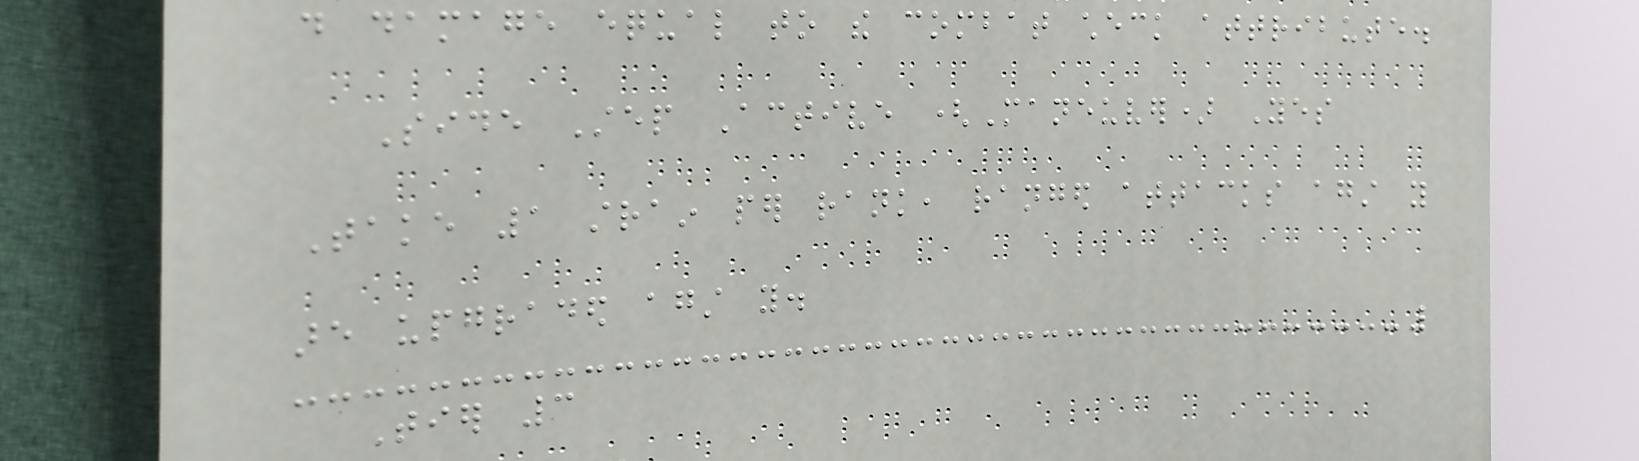do damage equal to the combat check attribute.
Side Step Active (Maneuver) Yes
Take 1 strain per rank, ranged attacks against you
are upgraded against you.
Tier 3
